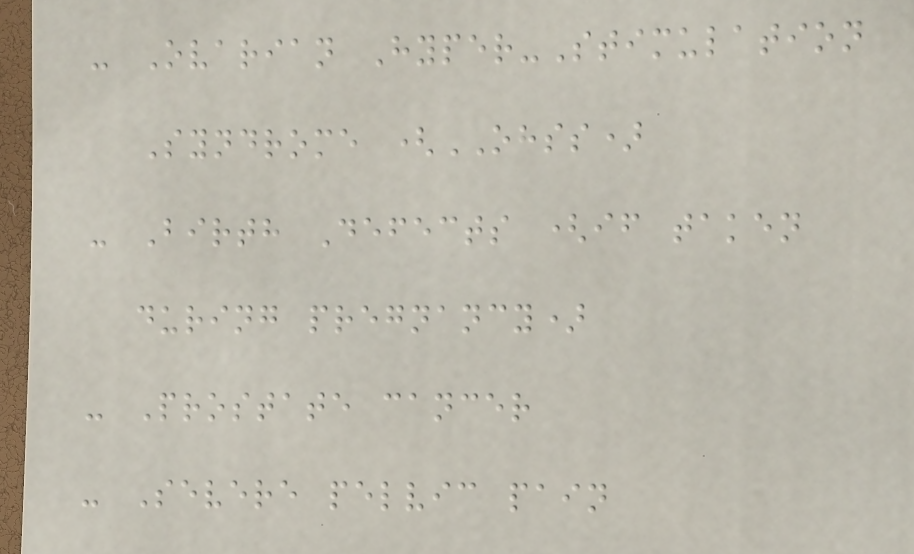- Ovarian Hyper-Stimulation
Syndrome (OHSS)
- Birth Defects (if taken
during pregnancy)
- Prostate cancer
- Severe pelvic pain
